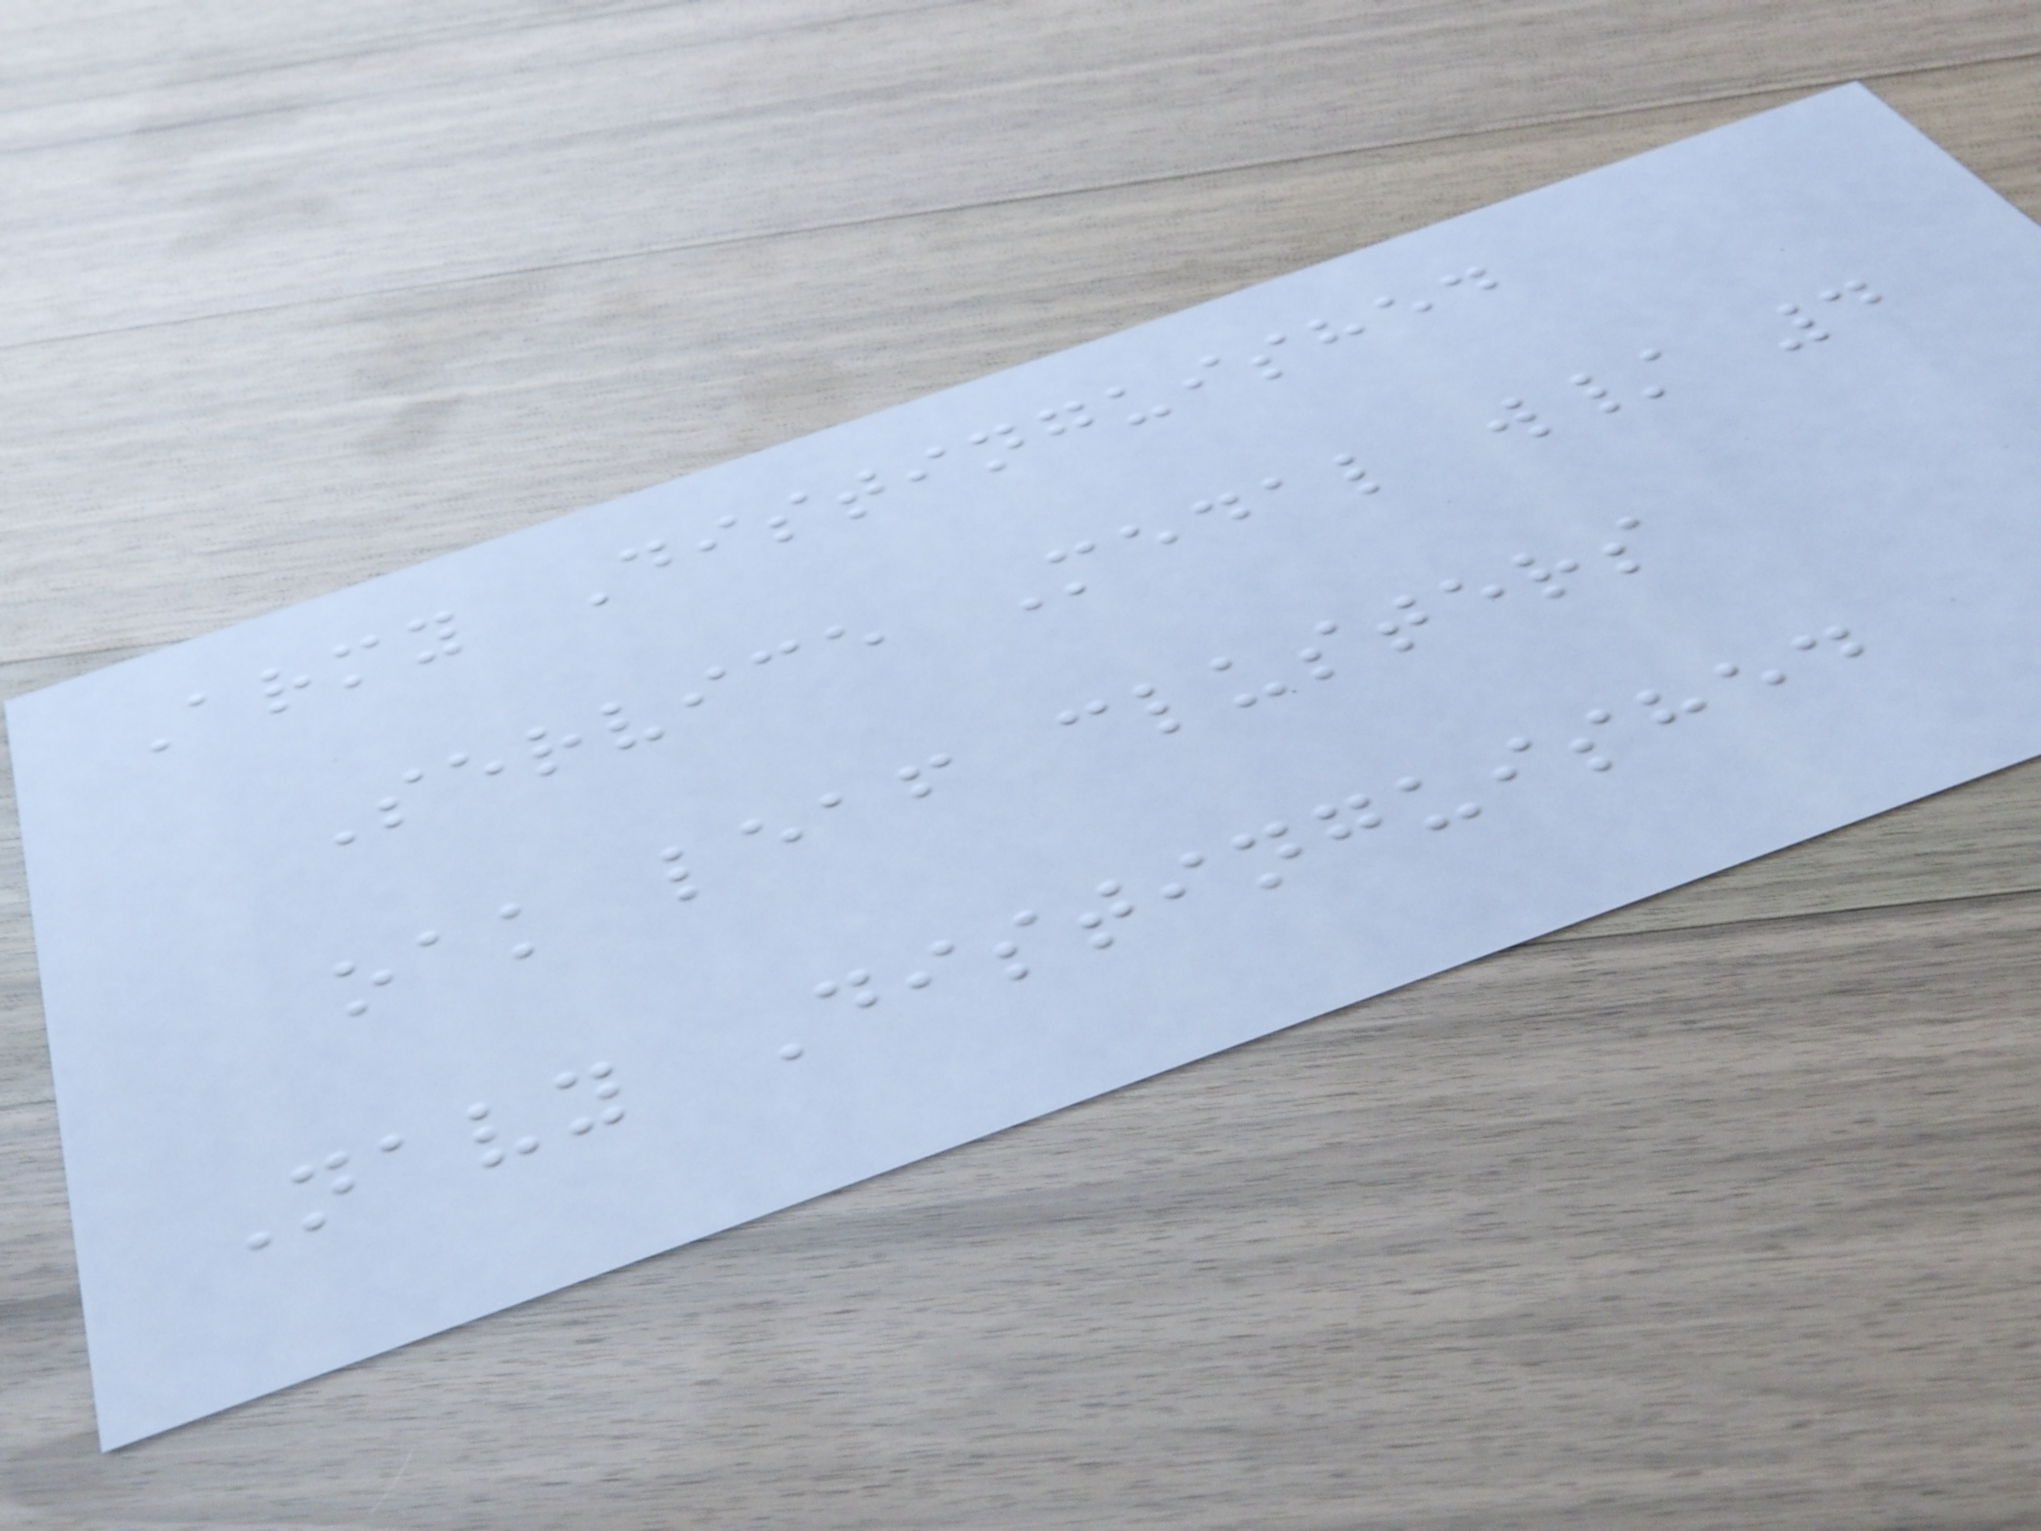Army Distinguished
Service Medal w/ 4
oak leaf clusters
Navy Distinguished
